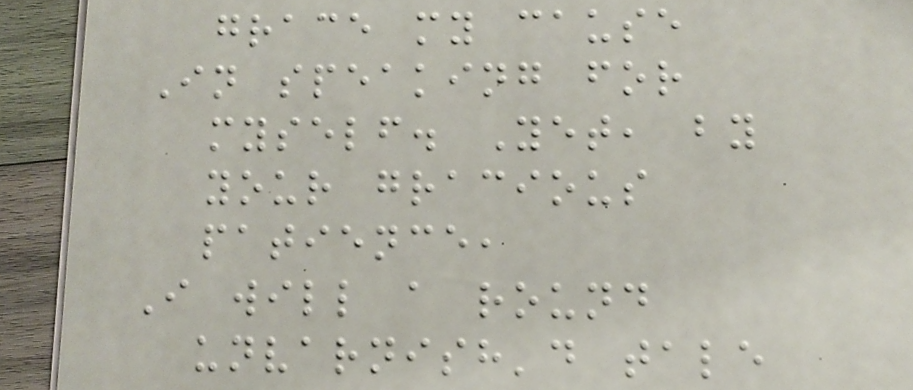grace my cause
In speaking for
myself. Yet, by
your gracious
patience,
I will a round
unvarnish'd tale
